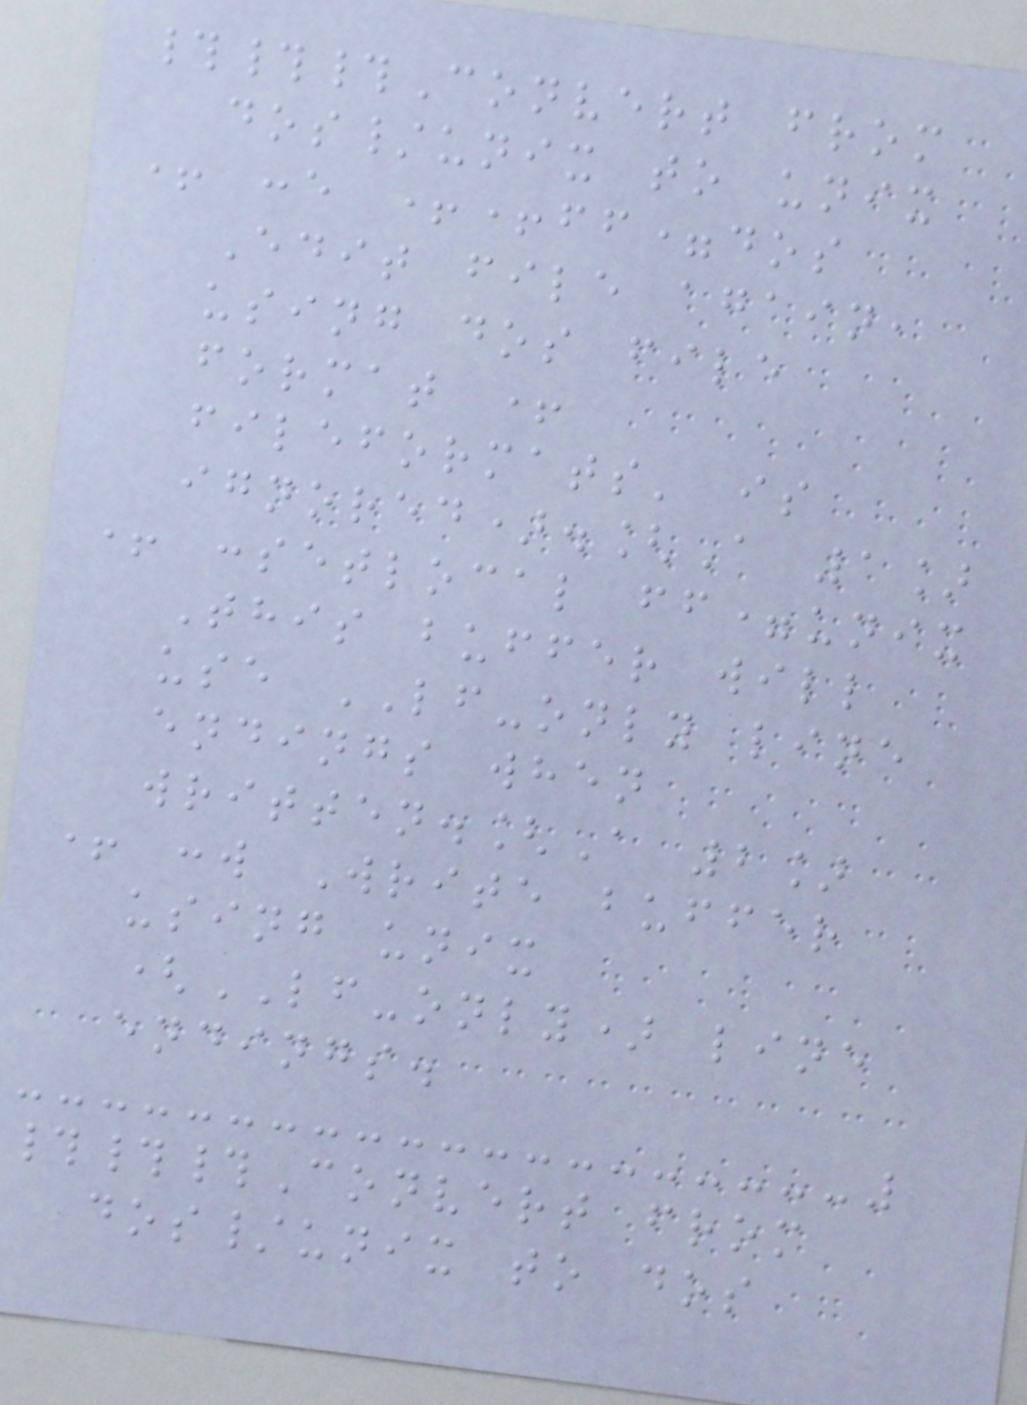###Convert from
dos/unix to unix
+ :e ++ff=dos
Edit file again,
using dos file
format +
fileformats' is
ignored).[A 1]
+ :setlocal ff=unix
This buffer will
use LF-only line
endings when
written.[A 2]
+ :w Write buffer
using unix
(LF-only) line
endings.
###Convert from
dos/unix to dos
